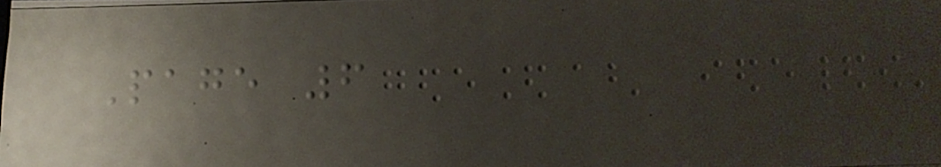Page 6
